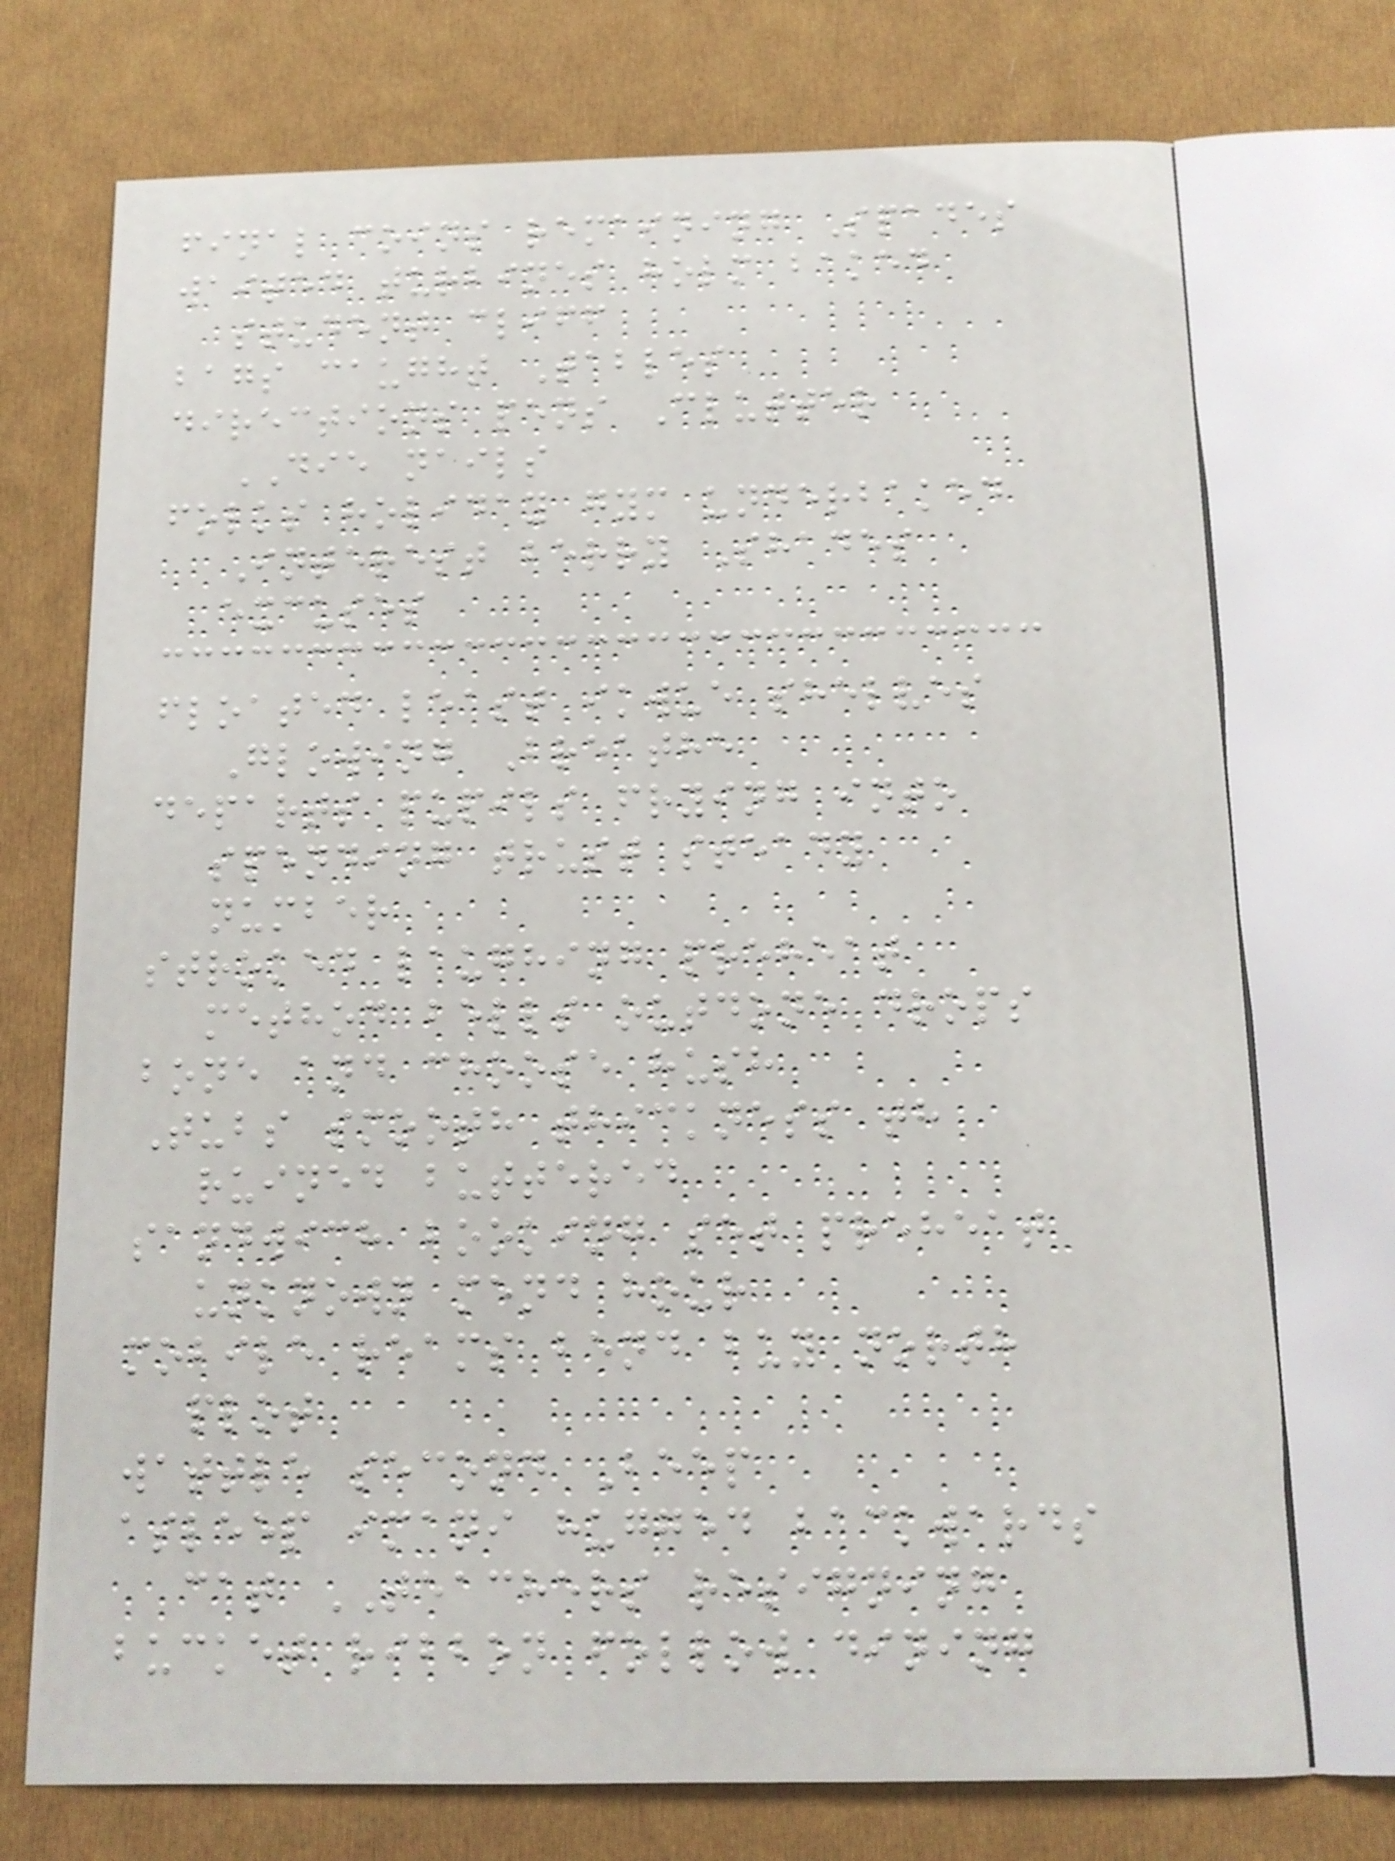final coins remaining Spades
waited turbines holm baked
student cliff
bags caught Tables
directions pens Clutter
DIE nails
folks holiday gym underbaked
Interest berry Shades
excuses
floated least ikwue shelves
Glowing Breathe
departs pupils frying into
spending trust steady
number
stroked laughing preheat
method bells outdone drops
bone and choose hush
Tubs smooth thickness th
ruined buttered
sandwich booking set preheat
unknown mend hour
mobile reams bend buy north
plot
wattle second Beep
asleep imani hugged backwards
cat TEACHERS resigning
bucket ribbon follow dining
